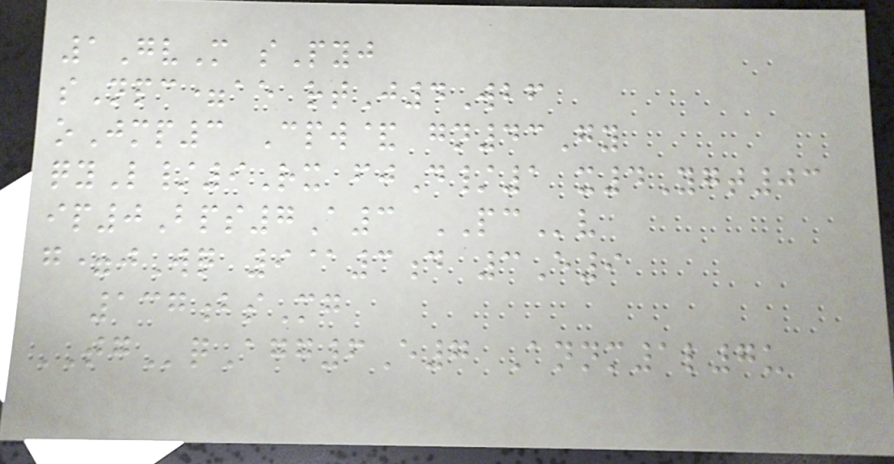1GvM sPyj
sNpc=ae rtJ4Wbf
oJmp3 Cpw& gn43Gy
qyL/9Rx fjD/1 x4Ygt03
ip0Bps7A3 PCv
g=jWq 9@3d 3E9
137bsMg
TGqAgg6E7 Annm1l7u
